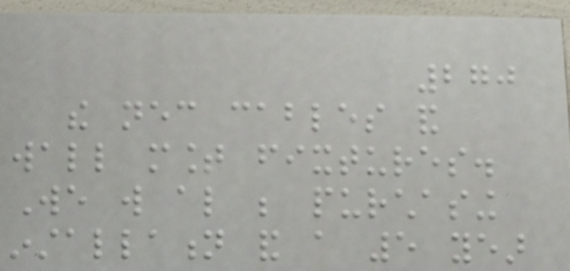270
the necessary cables and
wall mount fixtures.
We will also be purchasing
installation and a 5 year
